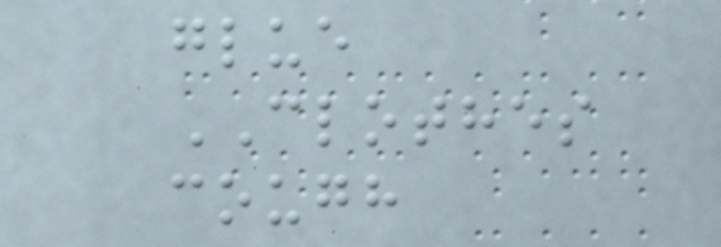glue
CLOTHES
cough
